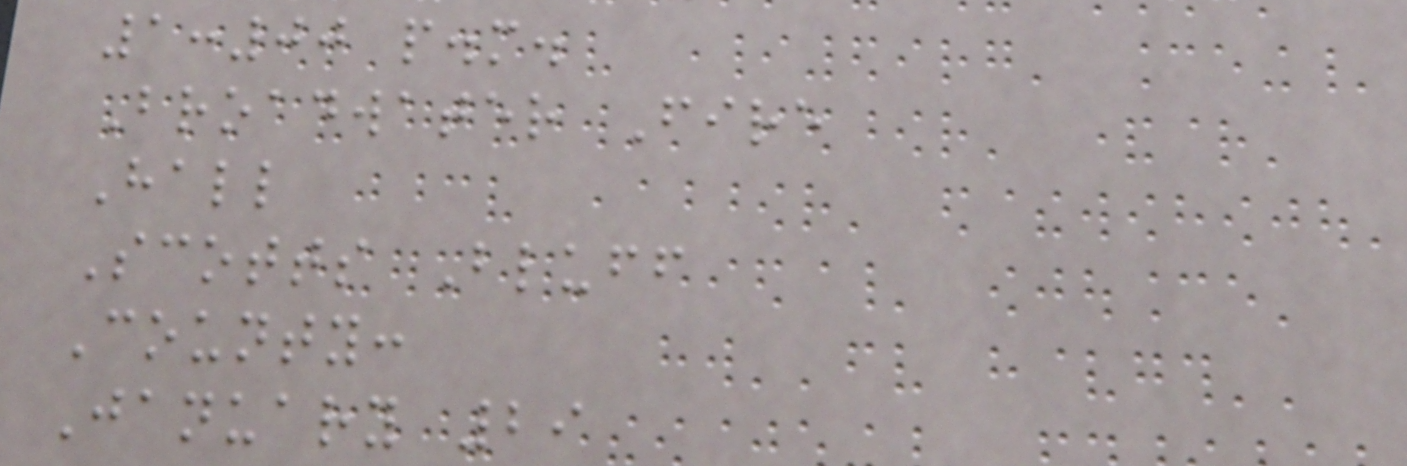1:00 p.m.
Broadwater Fire
Hall
Scotts Bluff
County:
January 29
